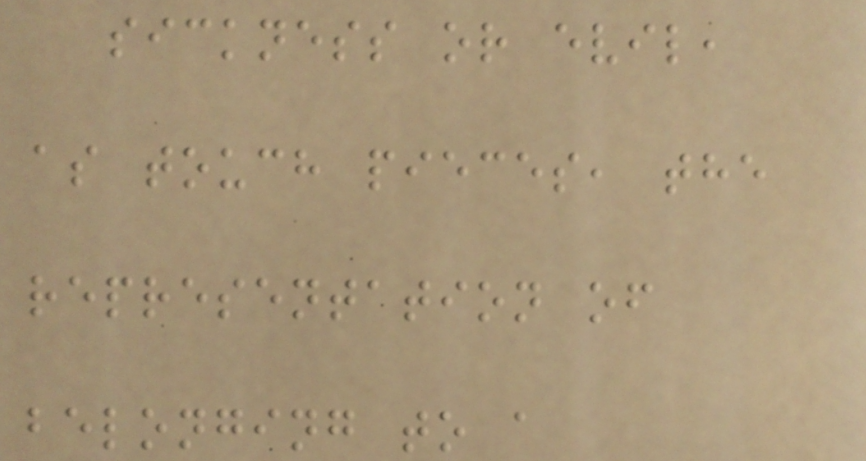sickness or evil,
as touch pieces, the
representation of
belonging to a
